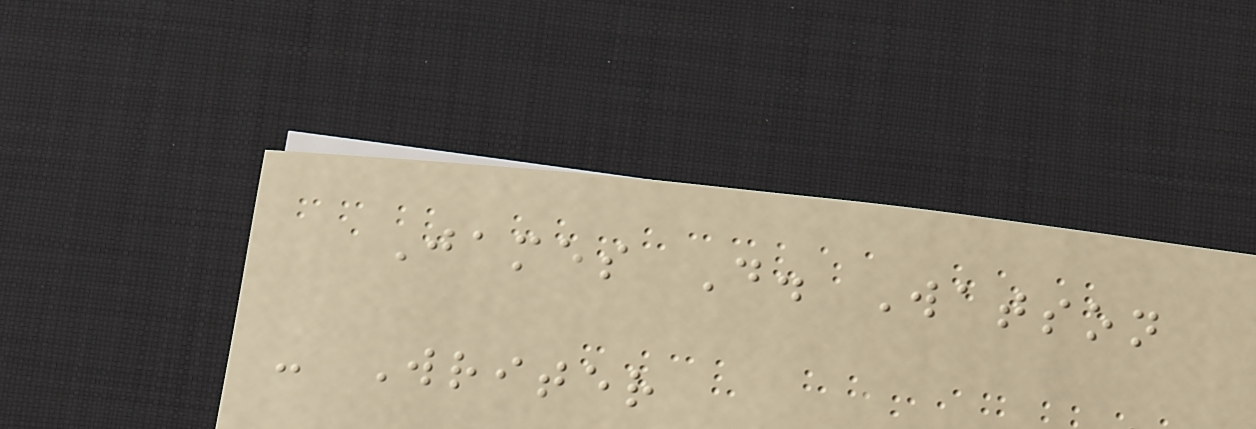James D. Watson
- Writer
